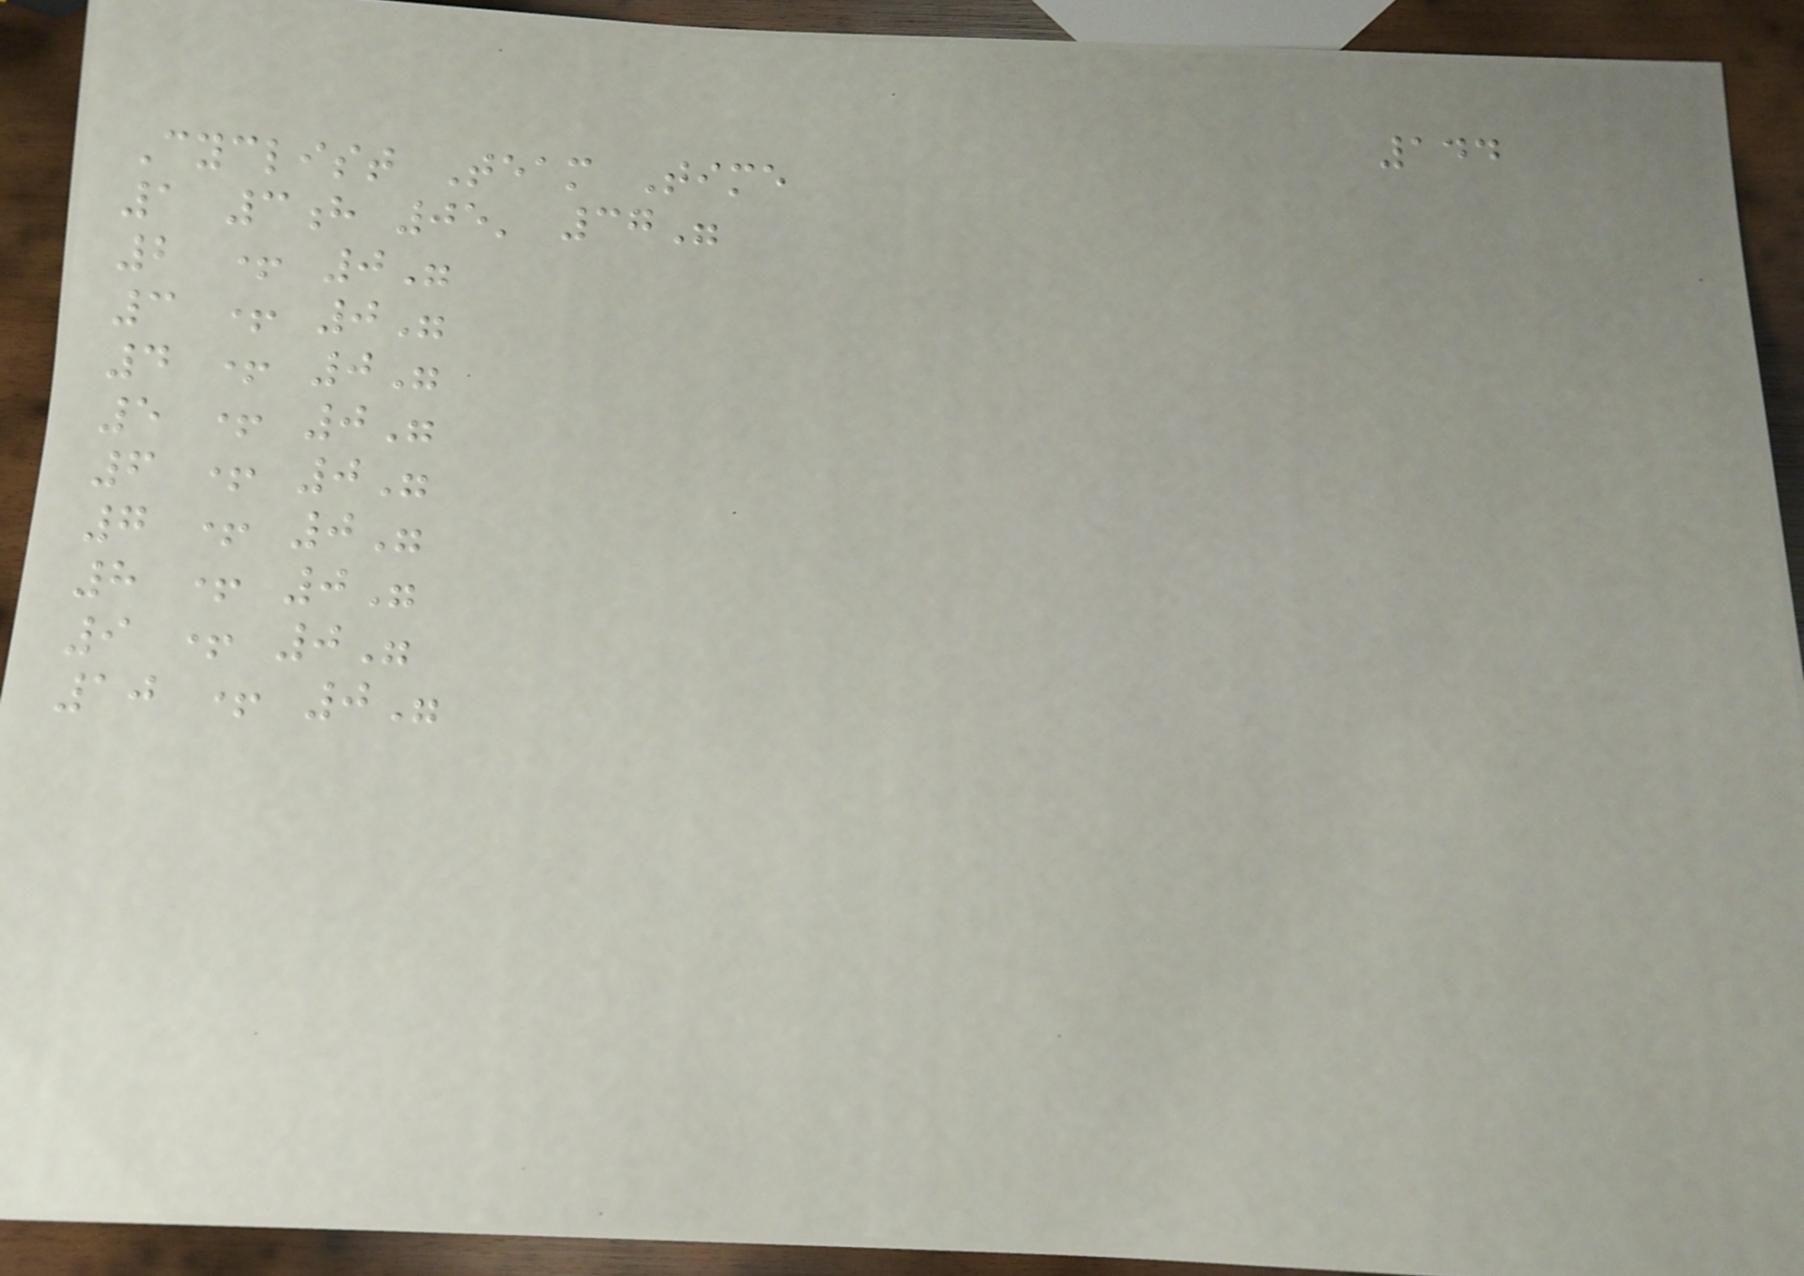144
Cyclist Team Time
1 3h 05' 37"
2 + 0"
3 + 0"
4 + 0"
5 + 0"
6 + 0"
7 + 0"
8 + 0"
9 + 0"
10 + 0"
